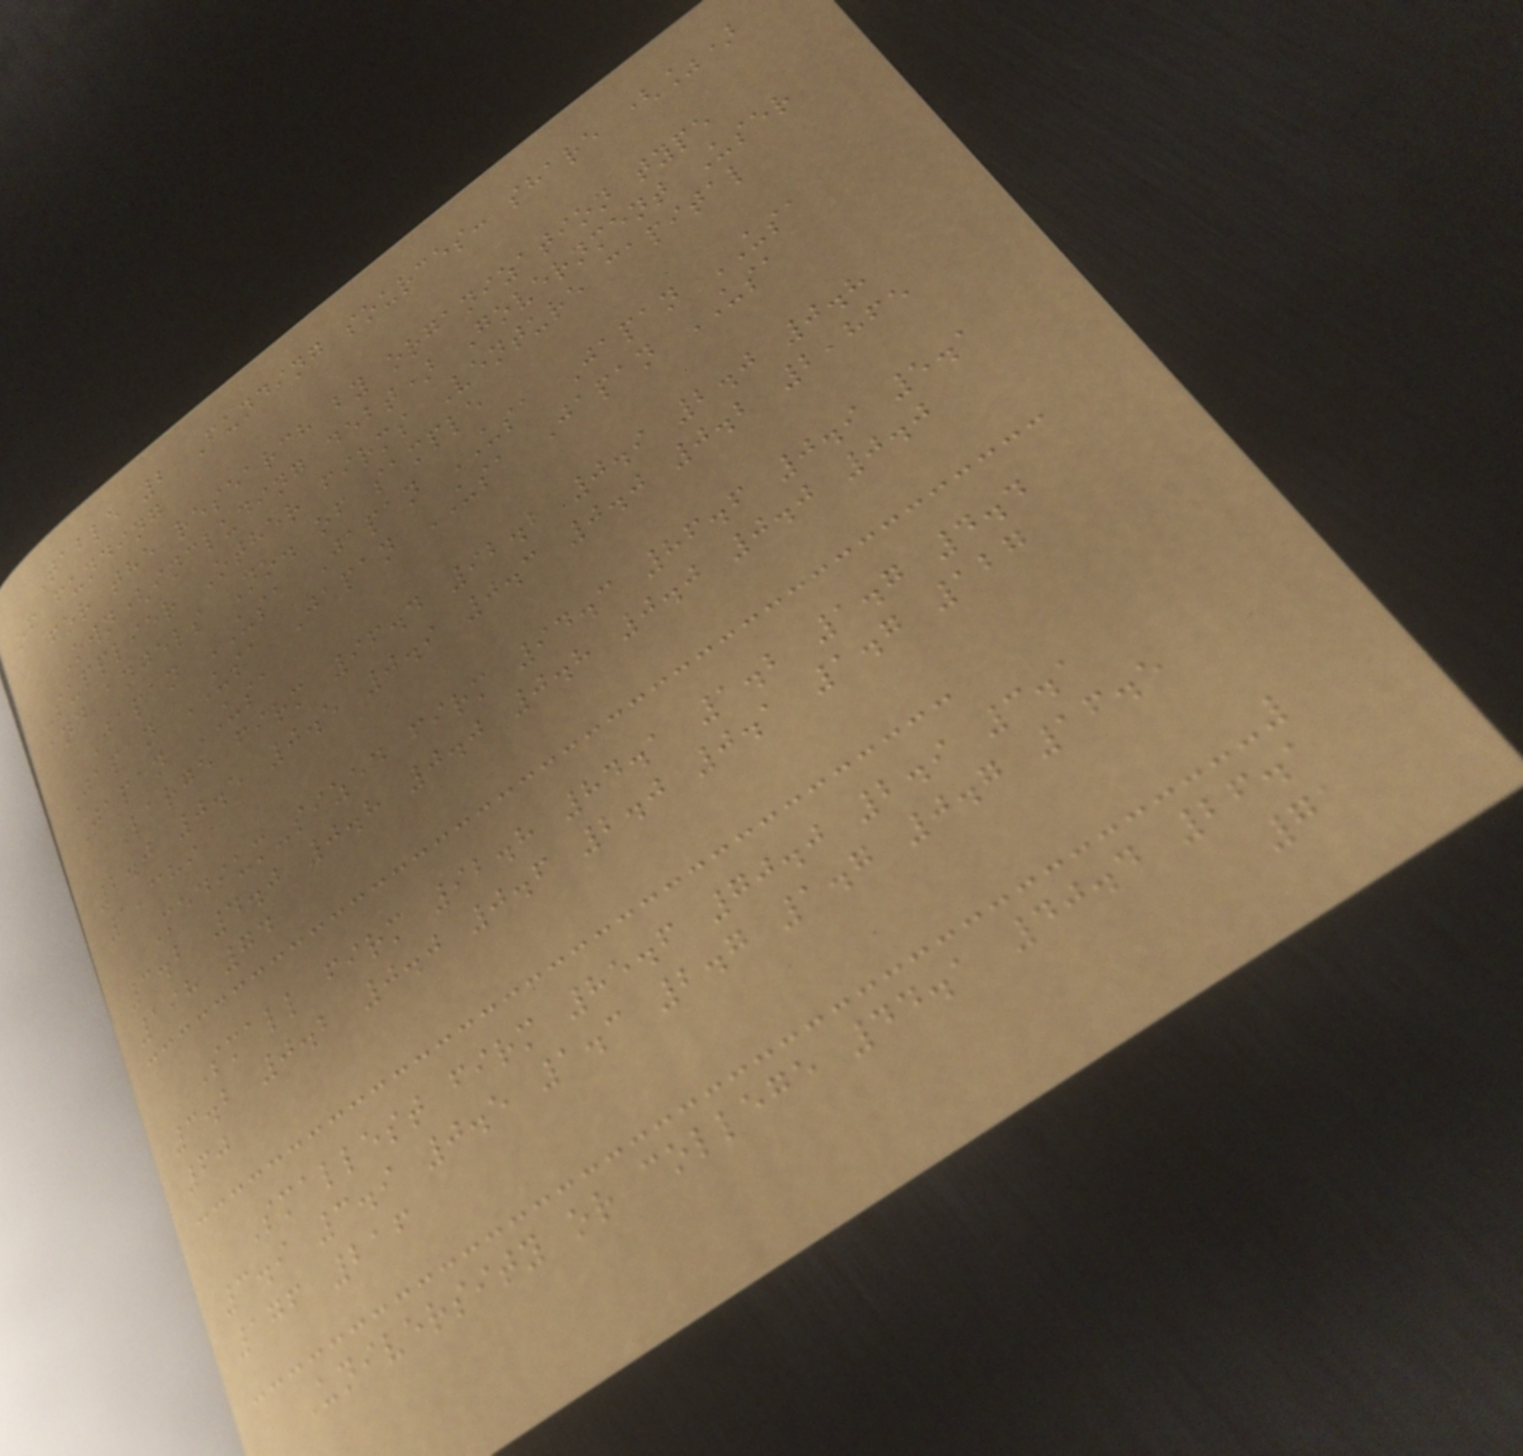Table 2 Funding sources: share (%)
of funding
for the research by organization type
Own(including debt) Government User
Supplier Other firms Venture capital
and angels No. of sample
Japan USA Japan USA Japan USA
Japan USA Japan USA Japan USA
Japan USA
Large firm 96.4 92.2 0.9 2.0 0.8
2.0 0.5 0.5 0.9 0.3 0.0 0.2 2,865
1,389
Medium-sized firm 94.3 86.6 0.9 5.1
3.2 4.0 0.8 0.0 0.8 0.0 0.0 0.0
198 74
Small firm 92.8 84.1 1.2 1.7 4.4
3.2 0.2 0.0 0.6 2.0 0.1 1.7 127
60
Smallest firm 85.6 70.0 2.9 3.1
3.9 3.9 0.5 1.3 2.7 1.7 0.7 16.5
176 216
University or college 44.1 40.4 26.1
71
